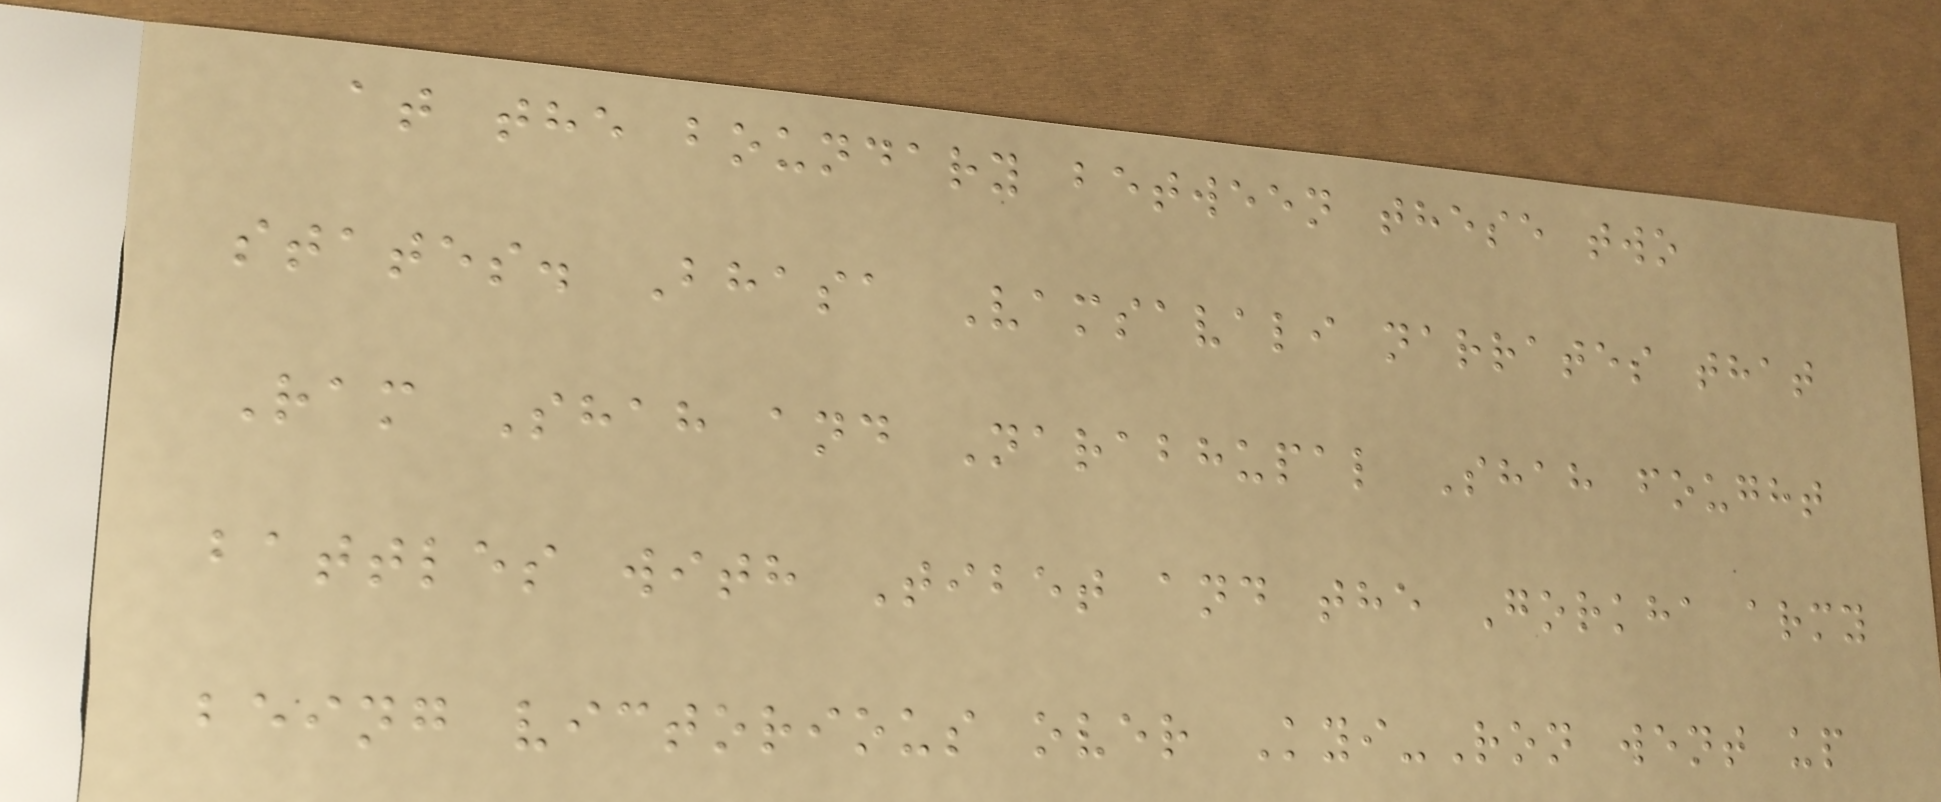at the boundary between these two
states. Bhasa Vamsavali narrates that
Ram Shah and Narabhupal Shah fought
battles with Tibet and the Gorkha army
being victorious over Kyi-Ron went up
